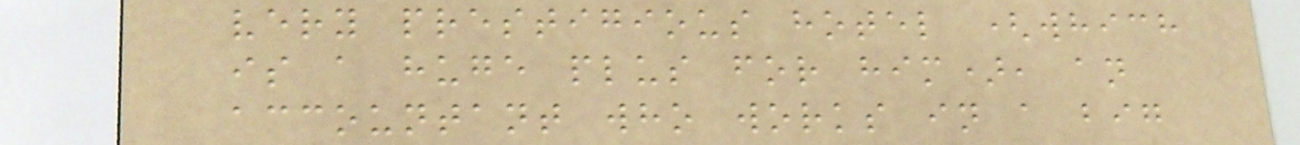very prestigious hotel (which
is a huge plus for him), an
accountant who works in a big
